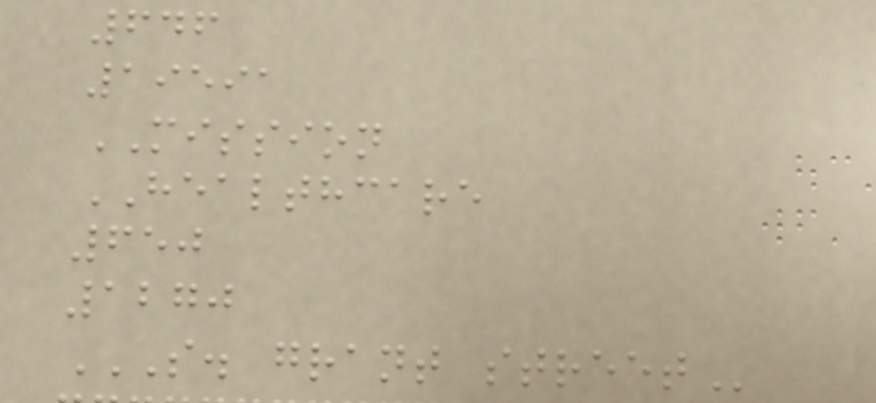646
19591
MISSION
HEALTHCARE
650
1270
S. GRANT STREET
